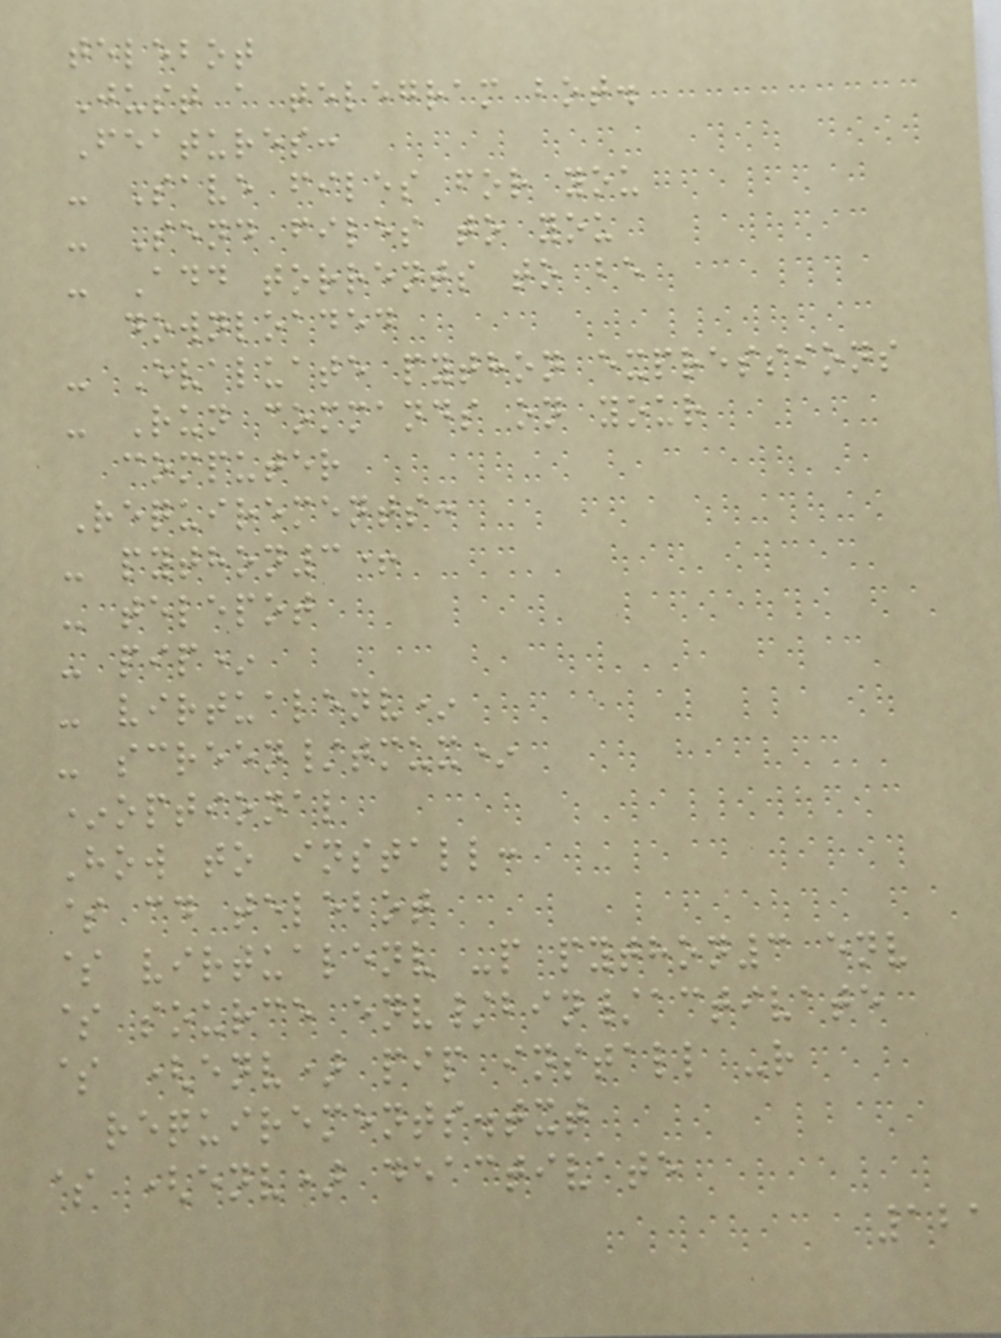telebot
Just a telegram bot.
Features:
- Save files for you
- Send files to you
- Add torrents to be
downloaded
- Evaluate python expressions
- Run commands on your
computer
Requirements:
- python3+
- telepot
- pip*
- virtualenv*
- screen/tmux*
*optional
How to install:
$ cd telebot
$ virtualenv -p python3 env
$ source env/bin/activate
$ (env) pip install -r
requirements.txt
$ (env) deactivate
121
